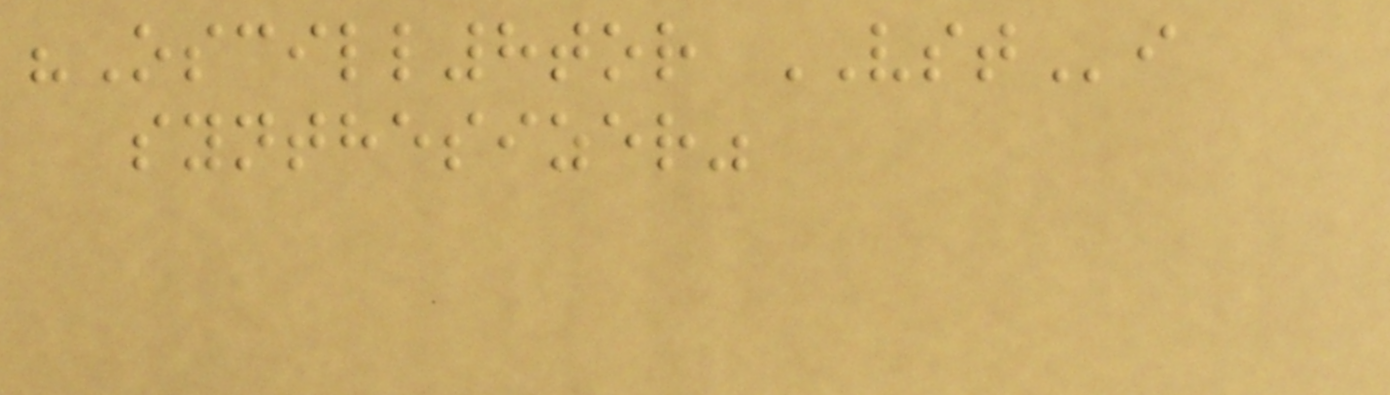"Oscill8tor VSTi
synthesizer"
